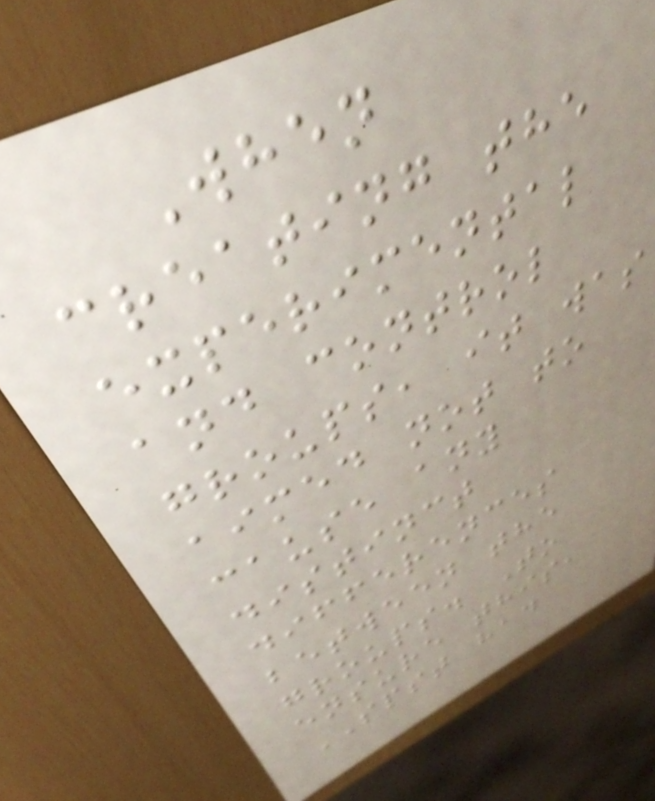When
creating the
experimental
and control
groups, it was
aimed not to
cause any
distinct
differences
between the
groups. To
ensure this,
SPST had
